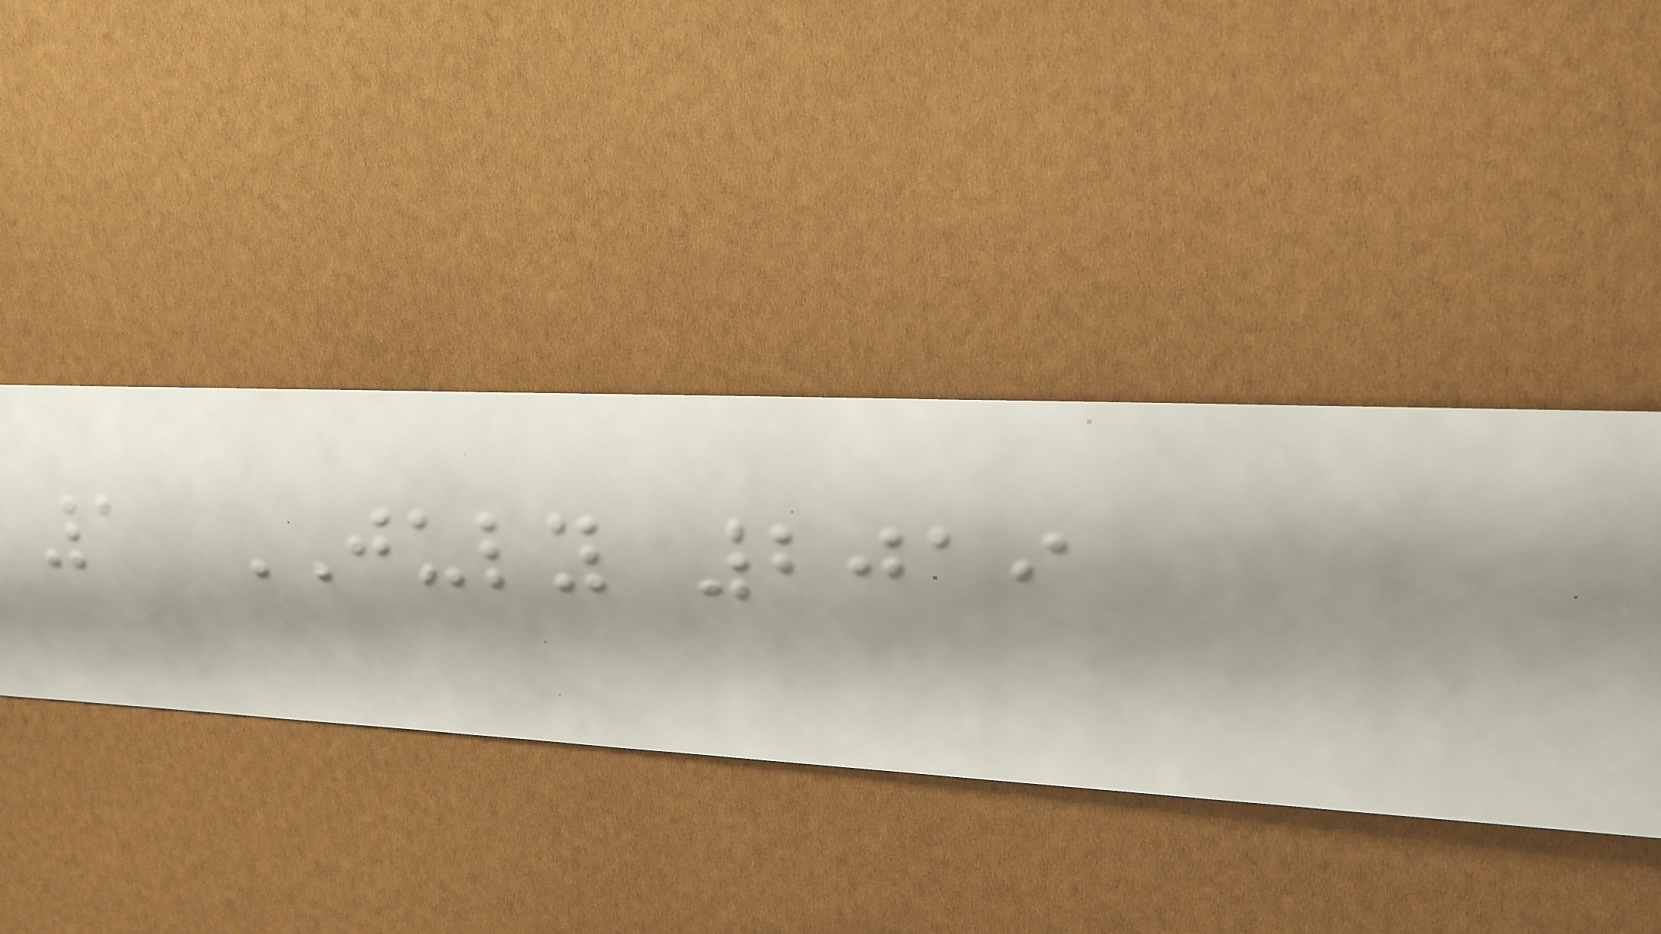1 JULY 2019
